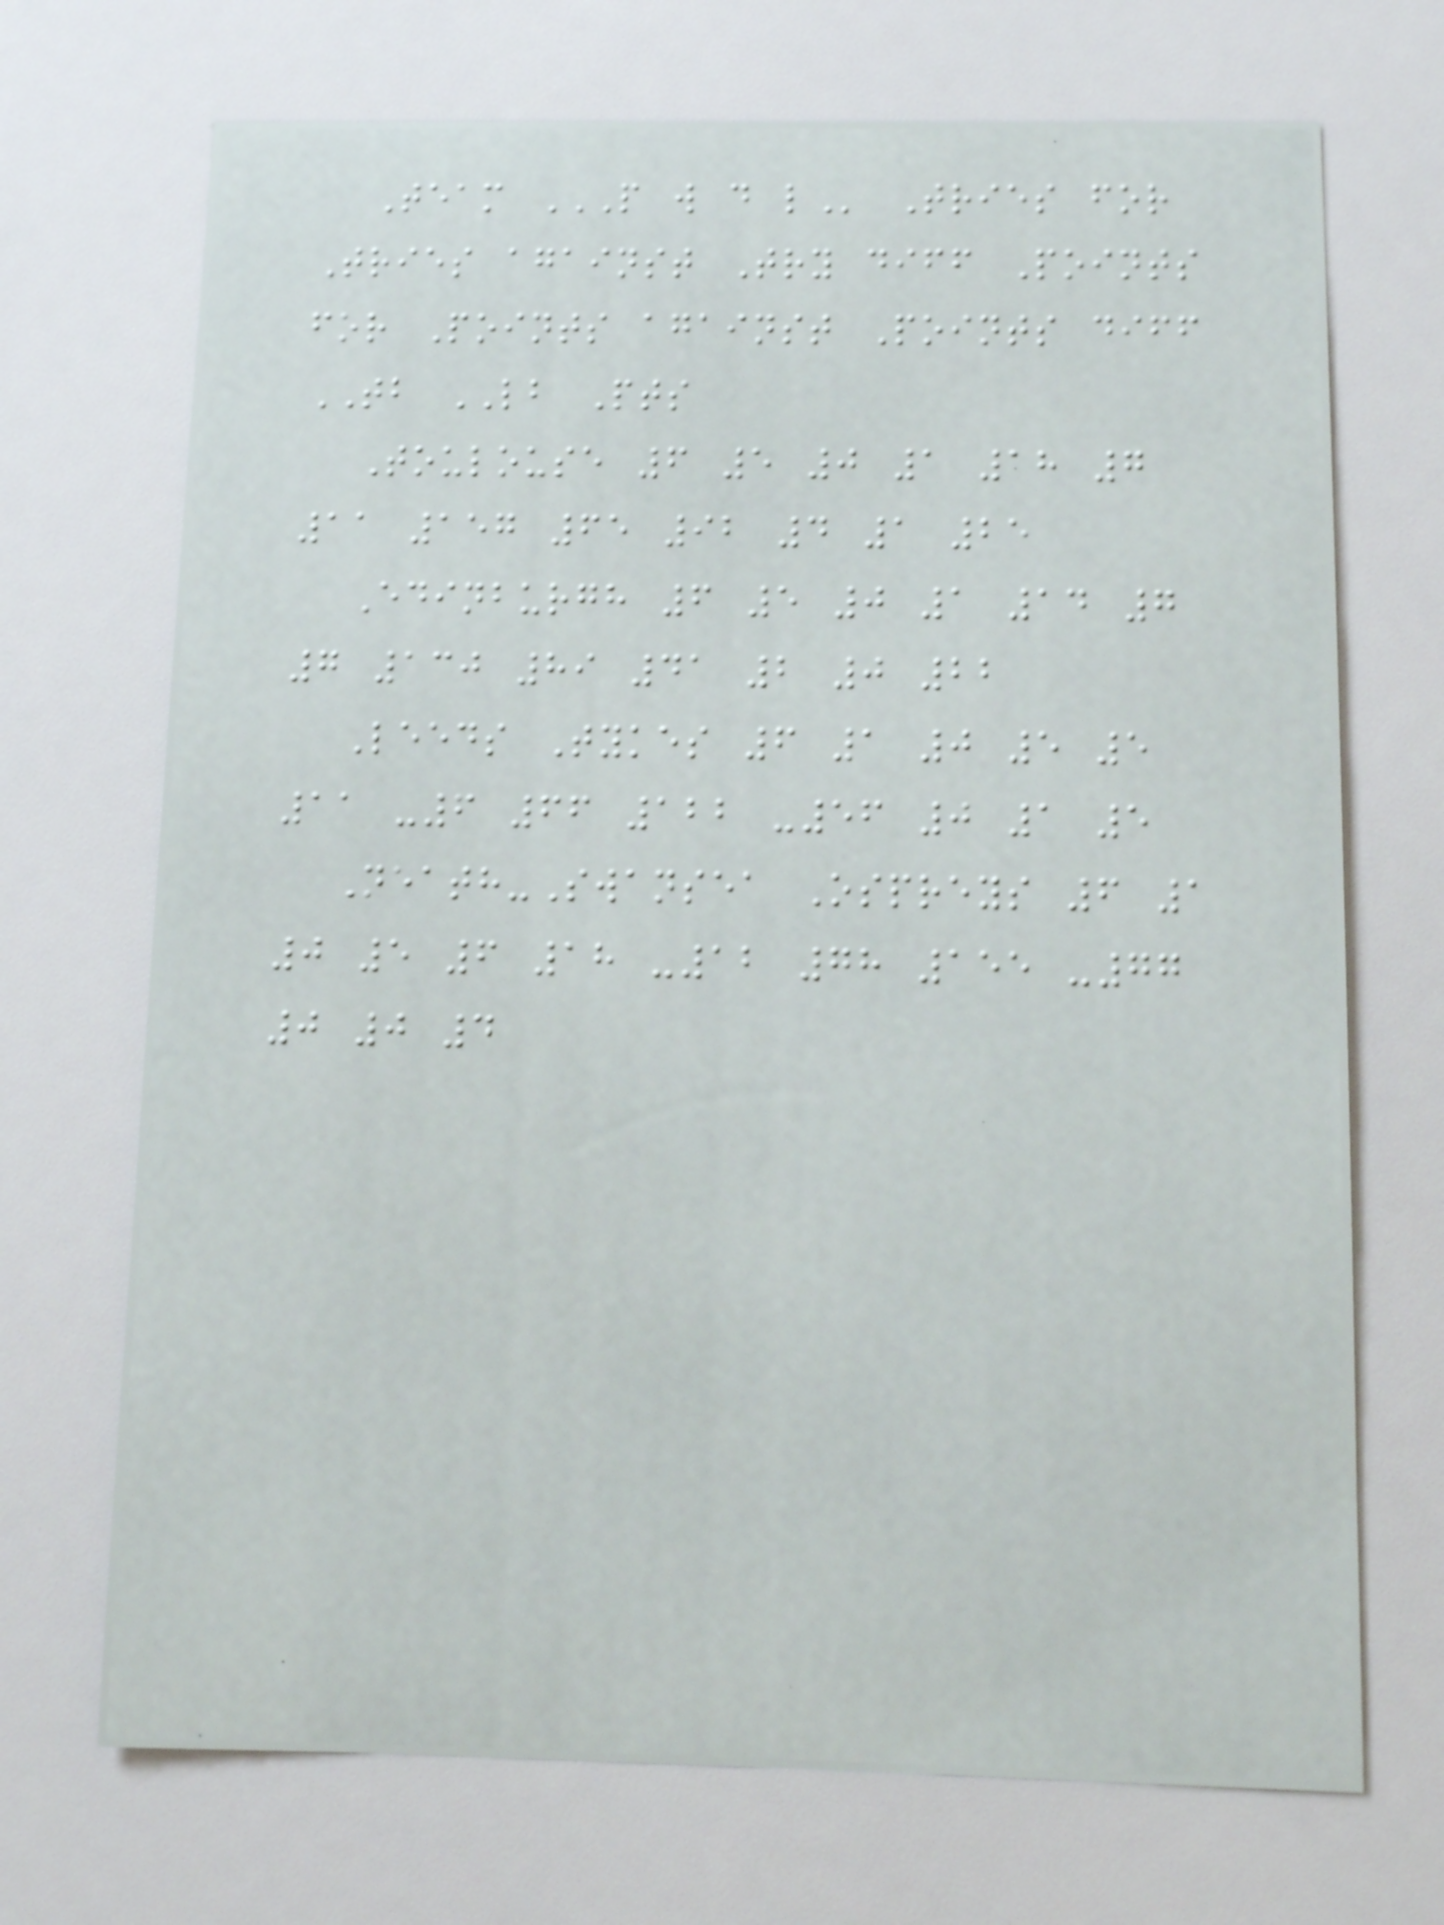Team P W D L Tries for
Tries against Try diff Points
for Points against Points diff
TB LB Pts
Toulouse 6 5 0 1 18 7
11 157 65 92 4 1 25
Edinburgh 6 5 0 1 14 7
7 130 89 41 2 0 22
Leeds Tykes 6 1 0 5 5
11 -6 66 122 -56 0 1 5
Neath-Swansea Ospreys 6 1
0 5 6 18 -12 78 155 -77
0 0 4
